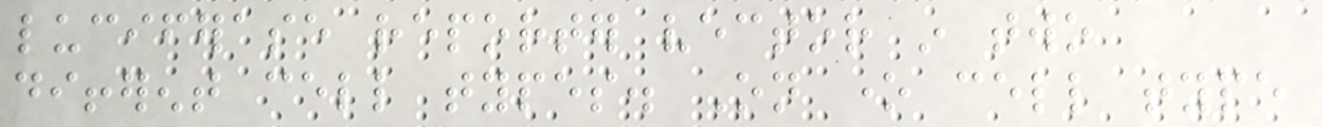luciferase reporter vector in two
different cell types. On one cell type
